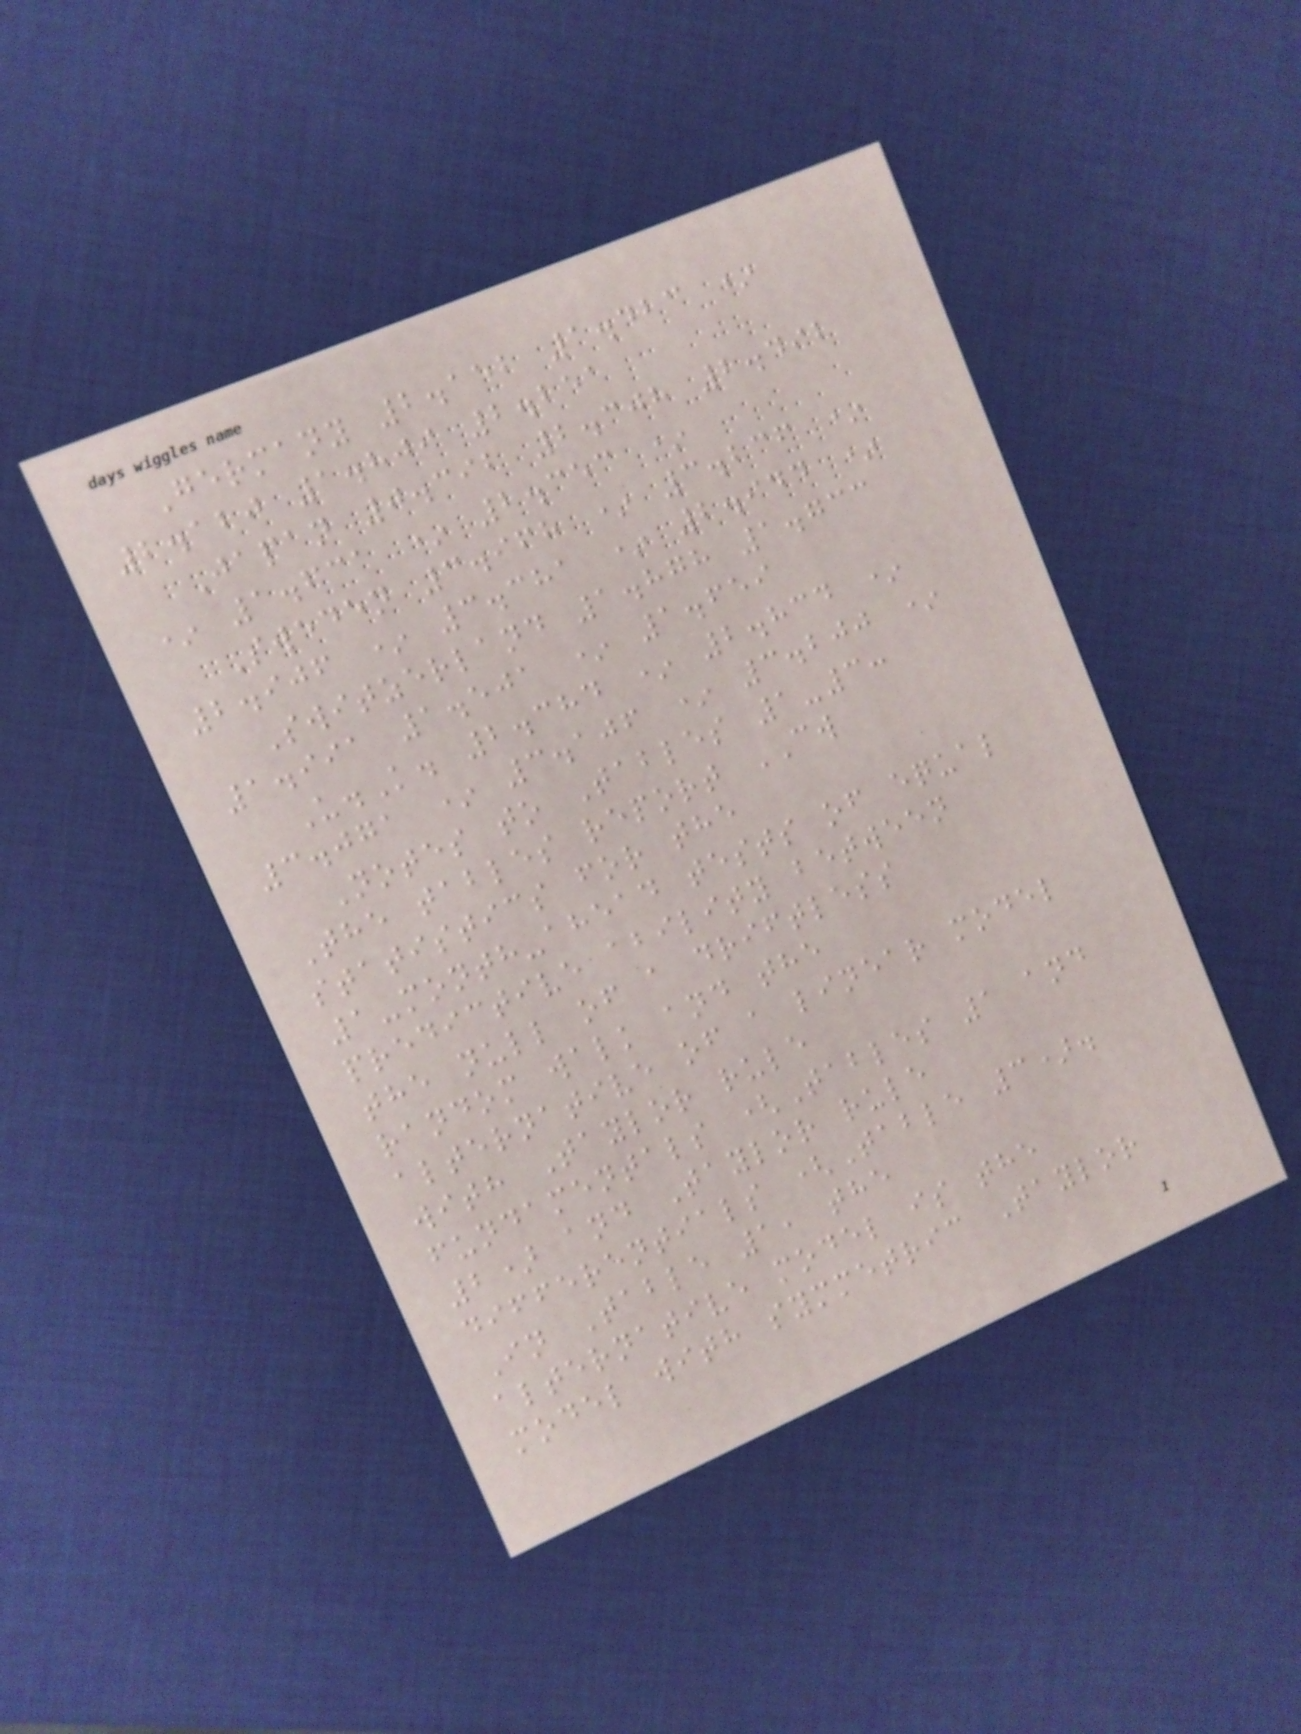Germany 2.152 1.423 *
2.120 1.809 2.251
Japan 0.392 2.308 2.492
* 1.631 * 2.353 *
Sweden 3.968 * 3.236 *
2.906 * 3.381 * 2.944 *
Switzerland 1.878 1.733
1.991 1.501 * 1.659
U.K. 2.384 * 2.834 *
3.071 * 3.106 * 3.200 *
Notes to Tables 1-3:
The tables report CW
statistics for the
1-month-ahead tests of equal
predictive ability between
the null of a driftless
random walk and the
alternative of a linear model
with Taylor rule
fundamentals (Tables 1 and
2) and Taylor rule
differentials (Table 3).
In Table 1, the
alternative model is the
model with symmetric Taylor
